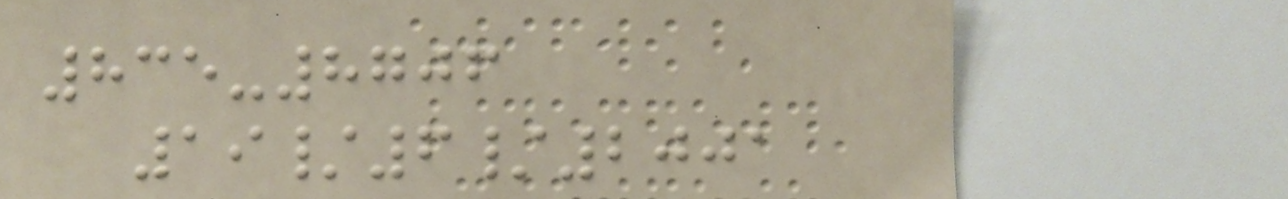835-8706
19/6/2001
